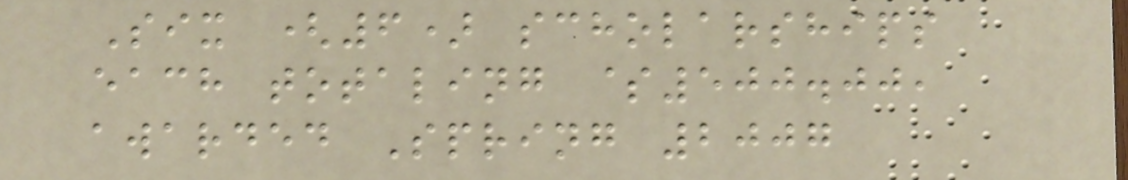Six (6) scholarships
each totaling $500.00,
awarded Spring 2007
